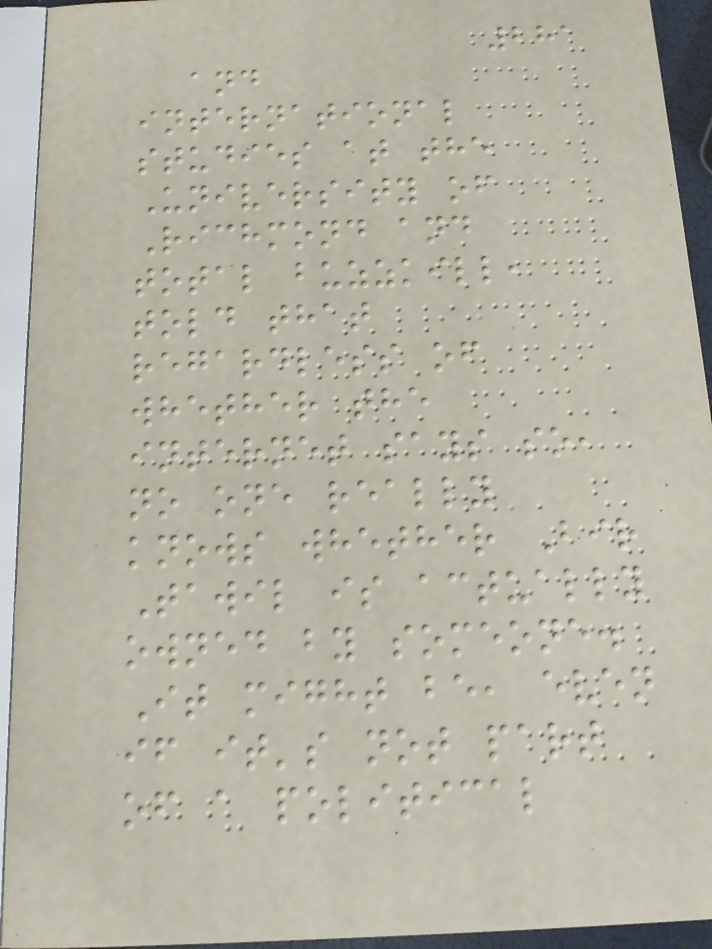281
and
international
studies at the
University of
Richmond and
total buzzkill,
told that
regardless of
whether the
internet says so,
no one really
knows whether Bir
Tawil is actually
owned by someone.
It might be, even
if it's not part
of a political
